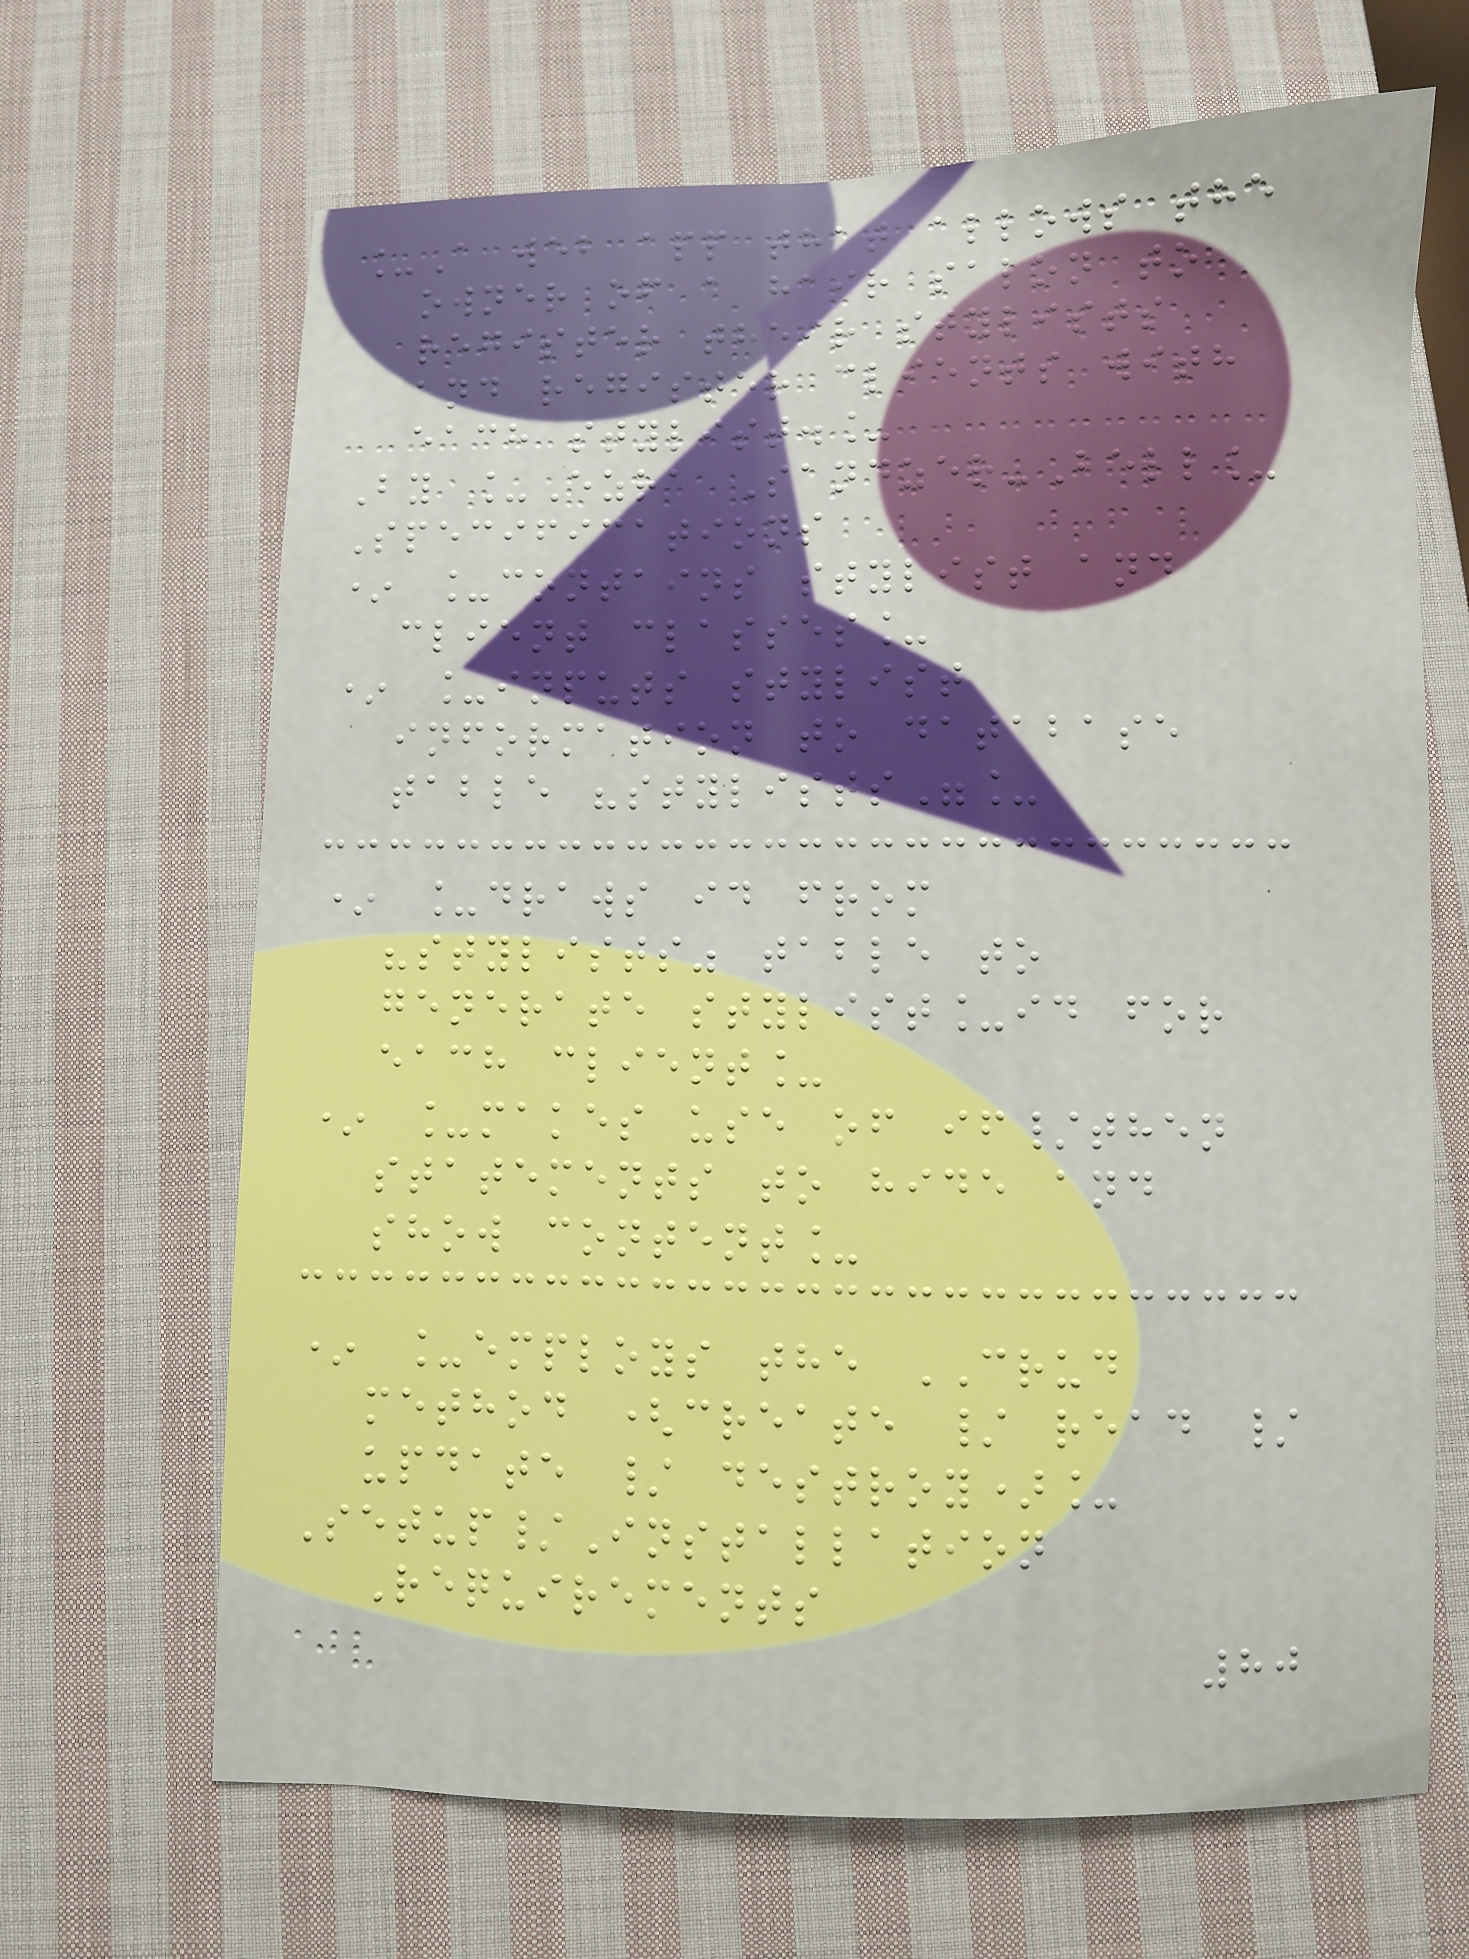_A web app that allows the
owner of a hair salon to
register their stylists
and register clients with
each stylist._
By _Ezra Sandzer-Bell_
Specifications
* _contains stylist and
client classes_
* _inputs stylist
information to database
table "stylists"_
* _draws id from
"stylists" table to
generate stylist_id for
each client_
* _makes use of if/then
statements to hide and
show content_
* _employs the CRUD
method (create / read /
update / destroy)_
Setup/Installation
Requirements
80
